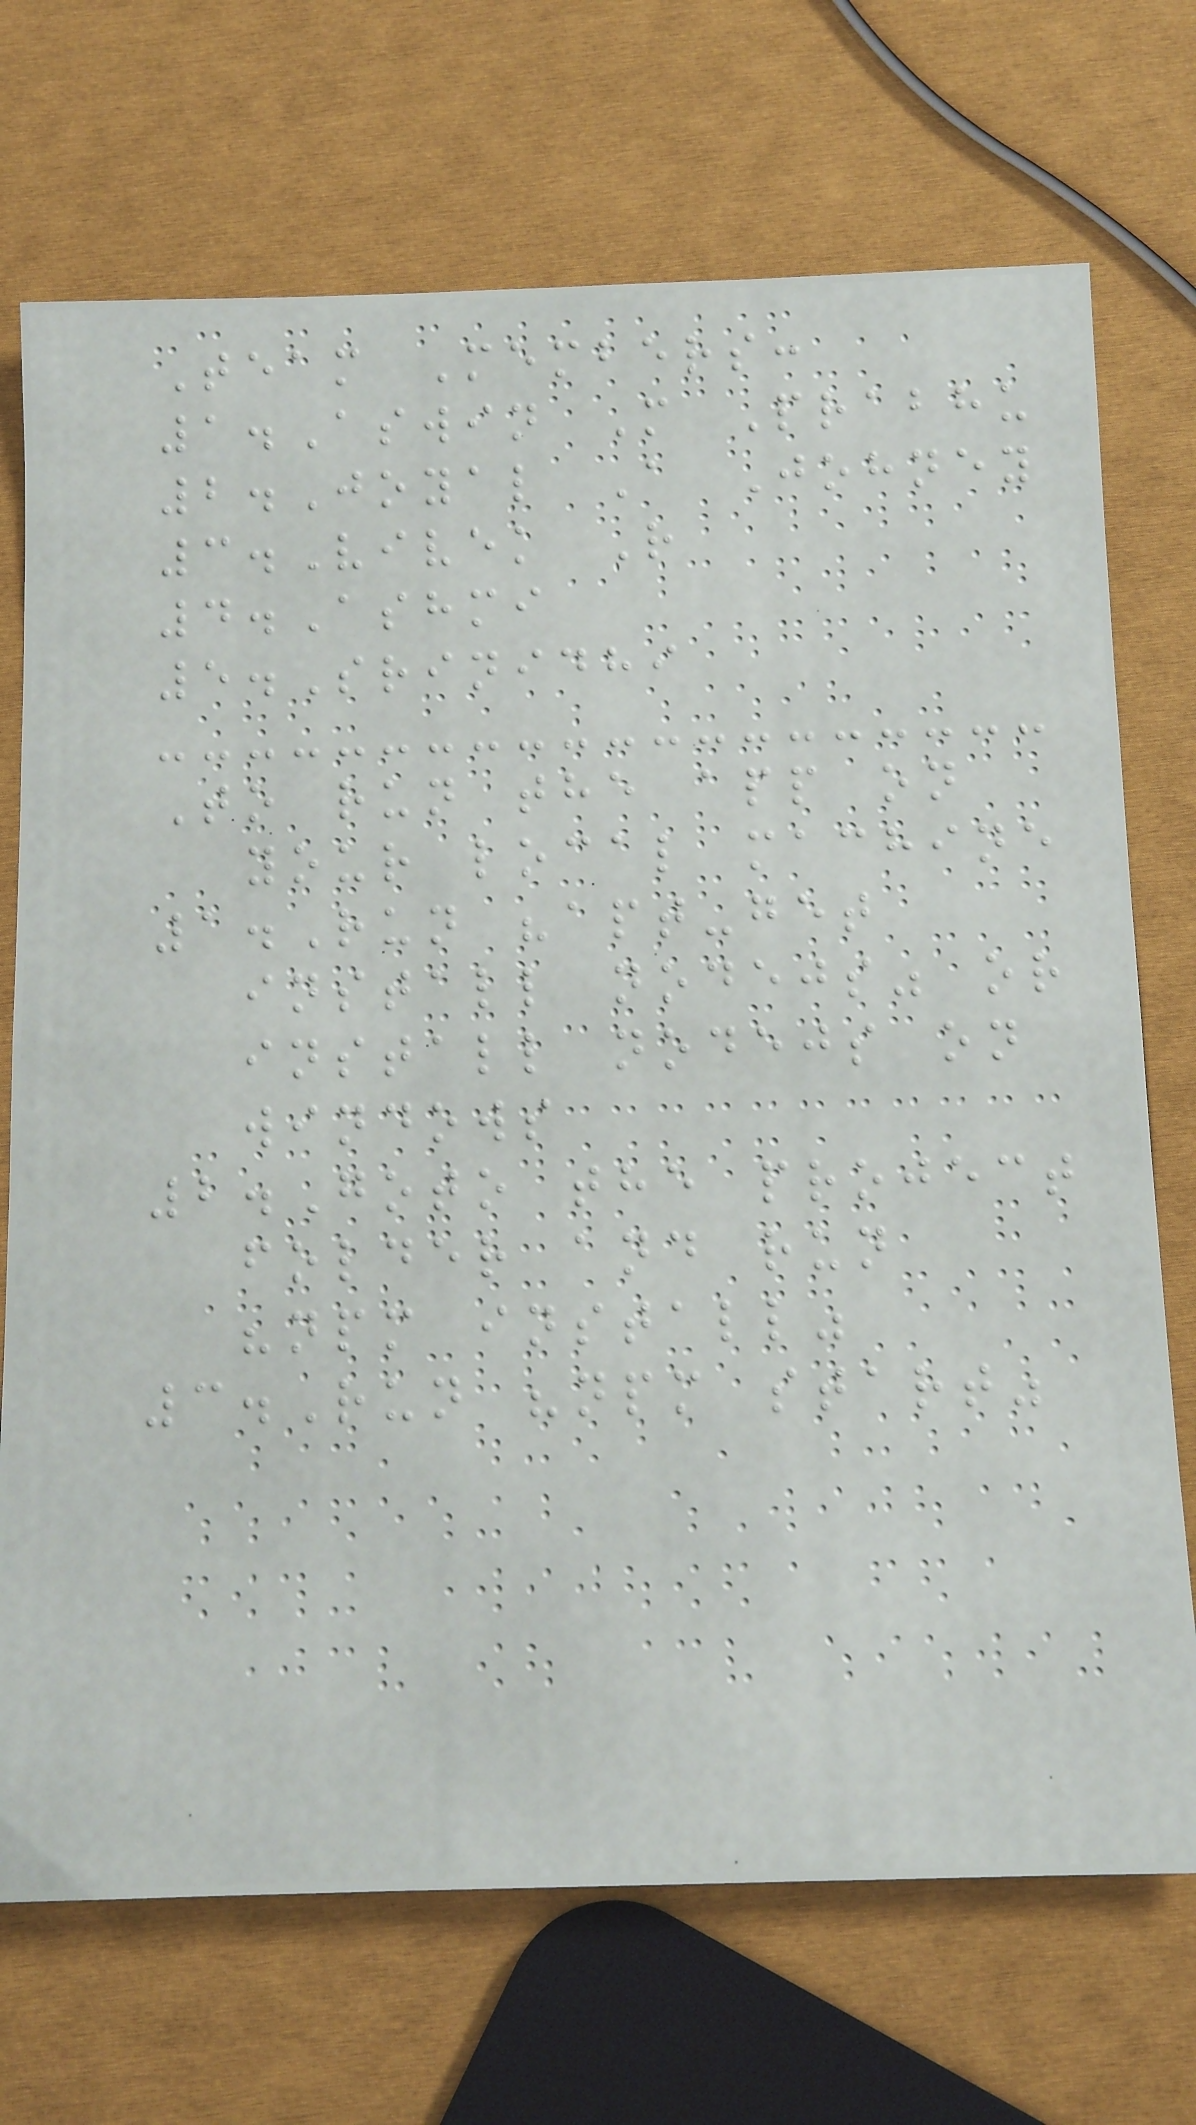Team Members:
1.Aswin M Prabhu
2.Joyal A Johney
3.Vivek R
4.Ashmi
5.Srinidhi
To run the app on
your local machine
1.Run "apt-get
install nodejs" or
install nodejs on
windows
2.Goto the project
folder and run
"npm install"
3.Run "npm start"
